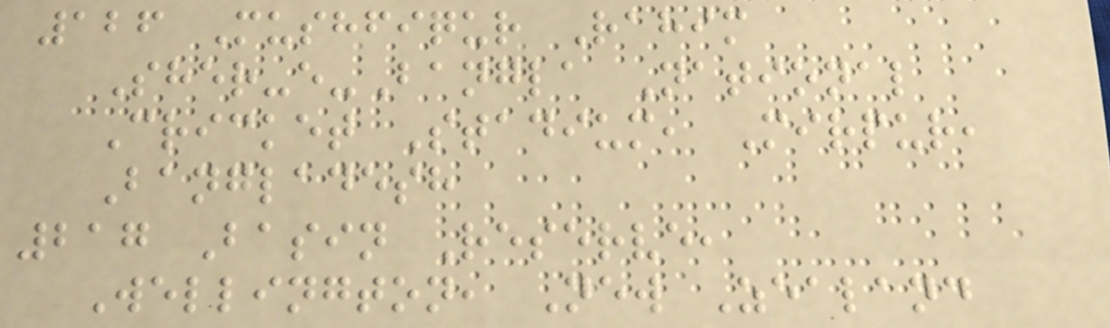126 Mushfiqur Rahim
Sher-e-Bangla National
Cricket Stadium, Mirpur,
Bangladesh
217 Basin Reserve,
Wellington, New Zealand
